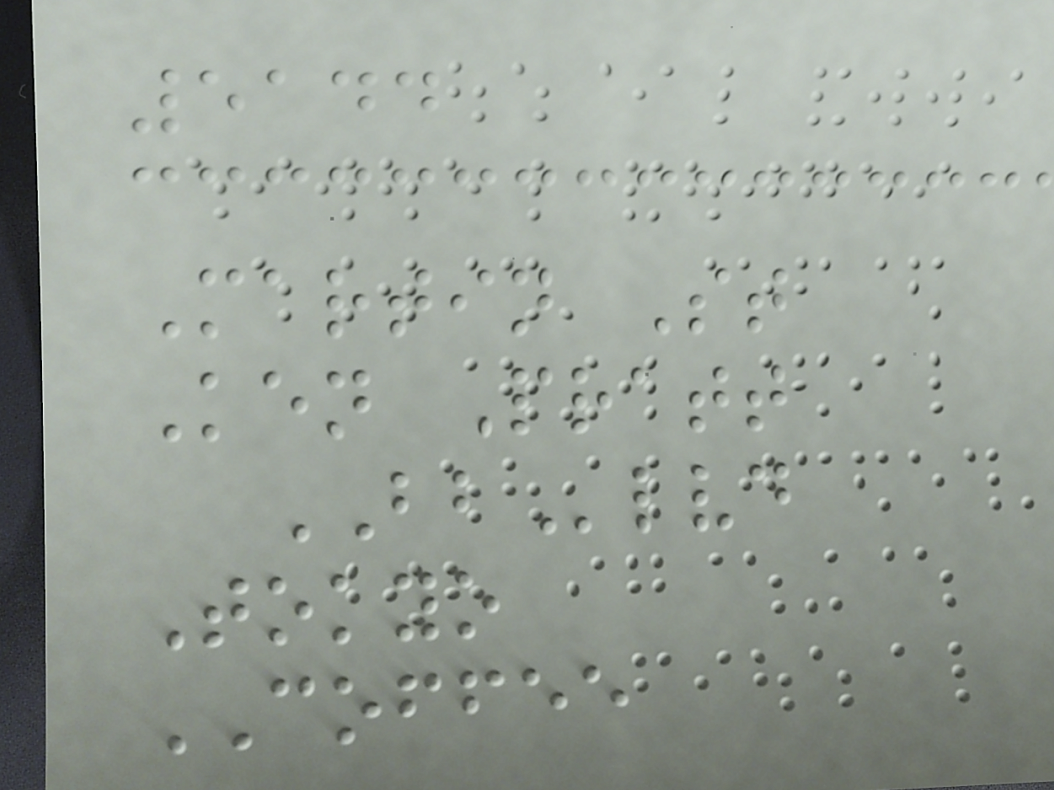5144
Martin St
Ken Pratt
BBlvd
Tokyo
COFFEE
